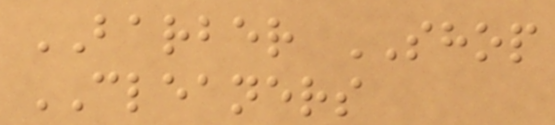BARBER SHOP
CLEANERS
